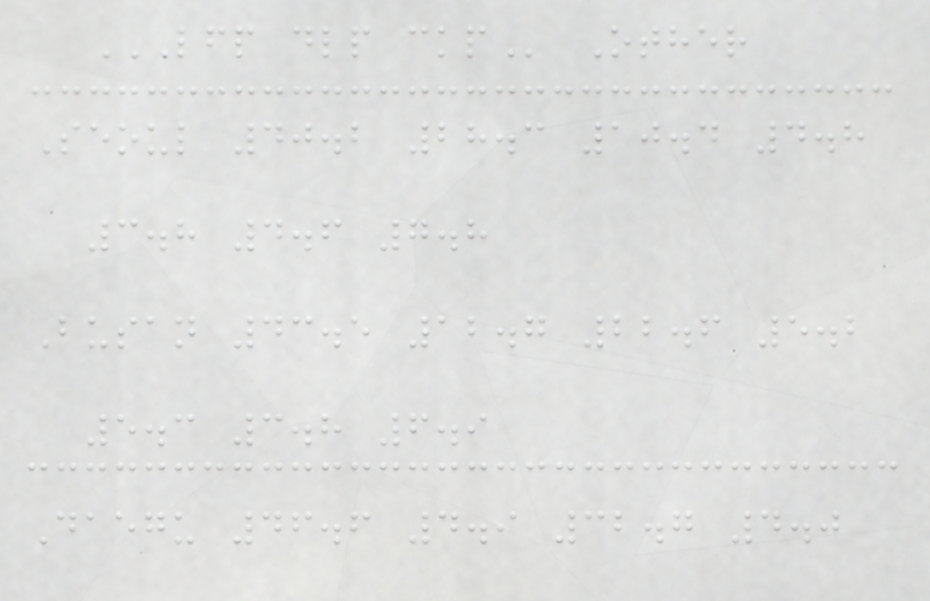LFP DLP CKP Other
Seoul 40.2 28.3 10.4 4.8
3.8 4.6 7.8
Busan 43.5 12.7 22.6 5.2
5.3 3.8 6.9
Daegu 46.6 4.9 32.7 4.0
